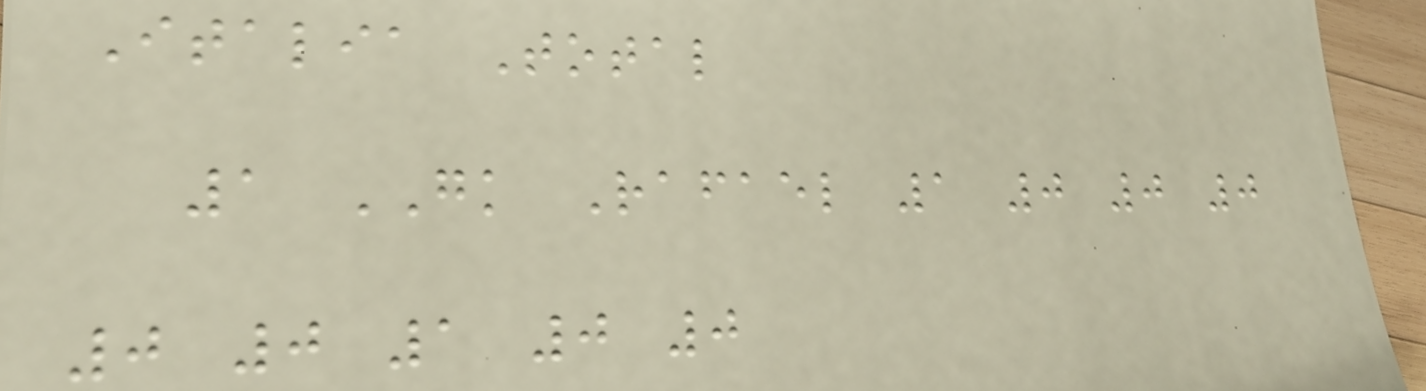Italia Total
1 GK Rafael 1 0 0 0
0 0 1 0 0
